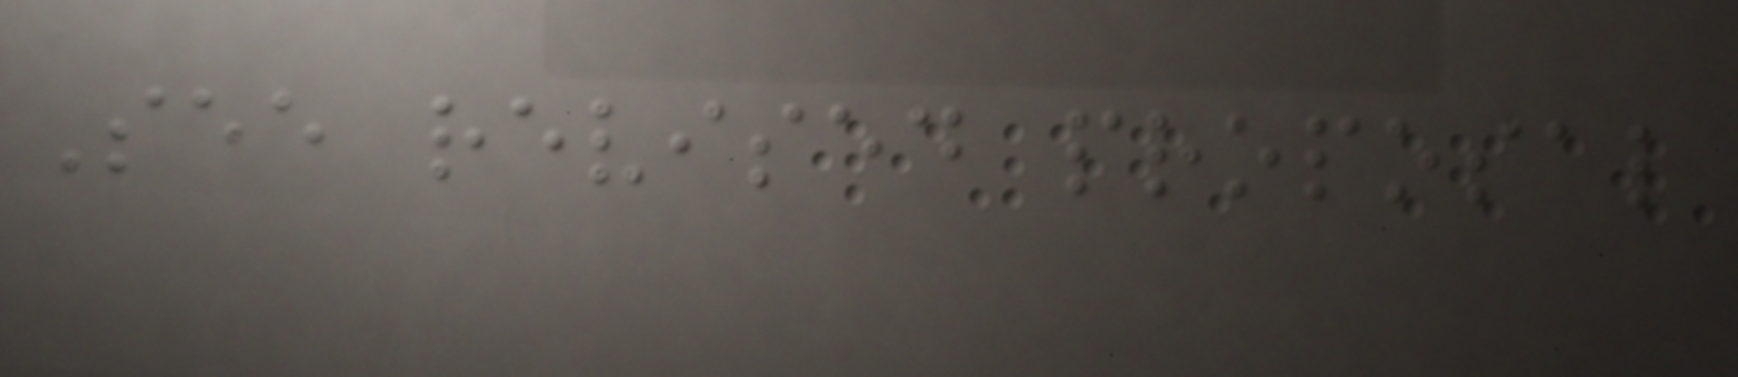See revised proposal
